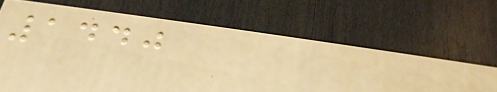1440
